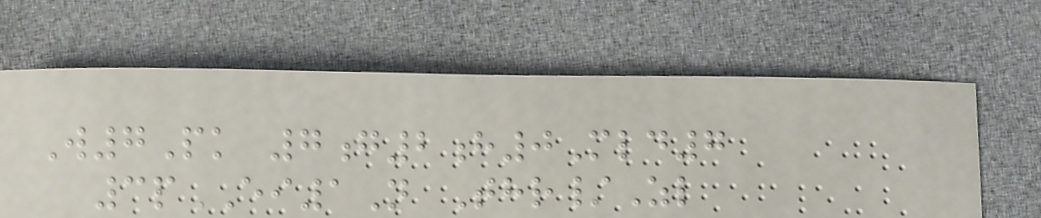W7Pk 7g2h0Mld7
3pEI1N Thr/Zl
